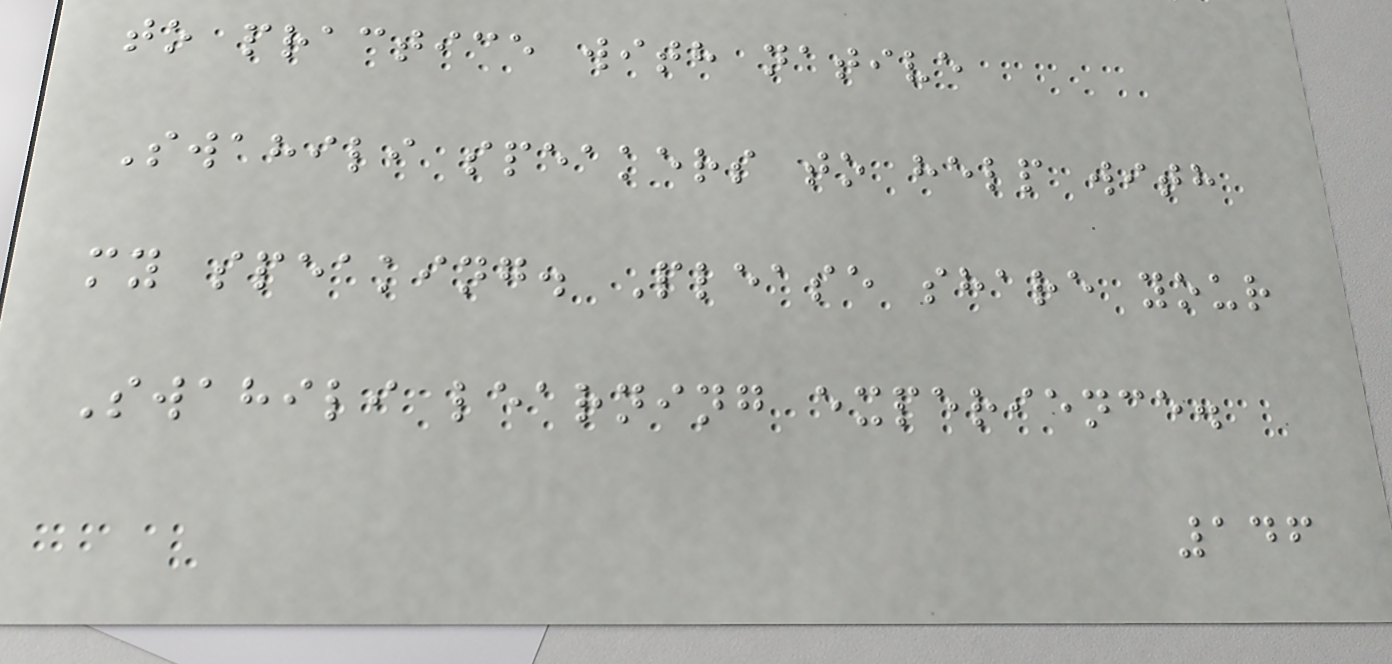to practice with native
Swahili speakers to help with
my speaking. Please share your
Swahili learning experience.
146
